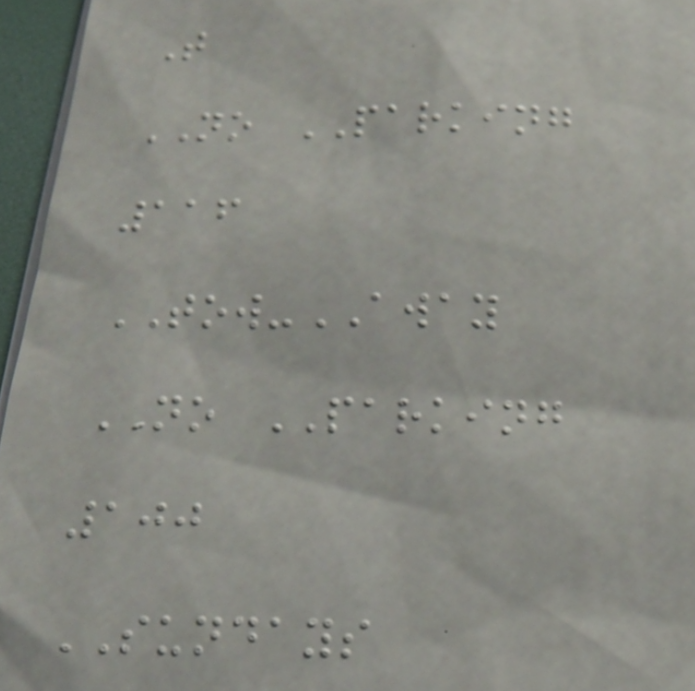T
NO PARKING
116
TOW-AWAY
NO PARKING
100
SUNDAYS
